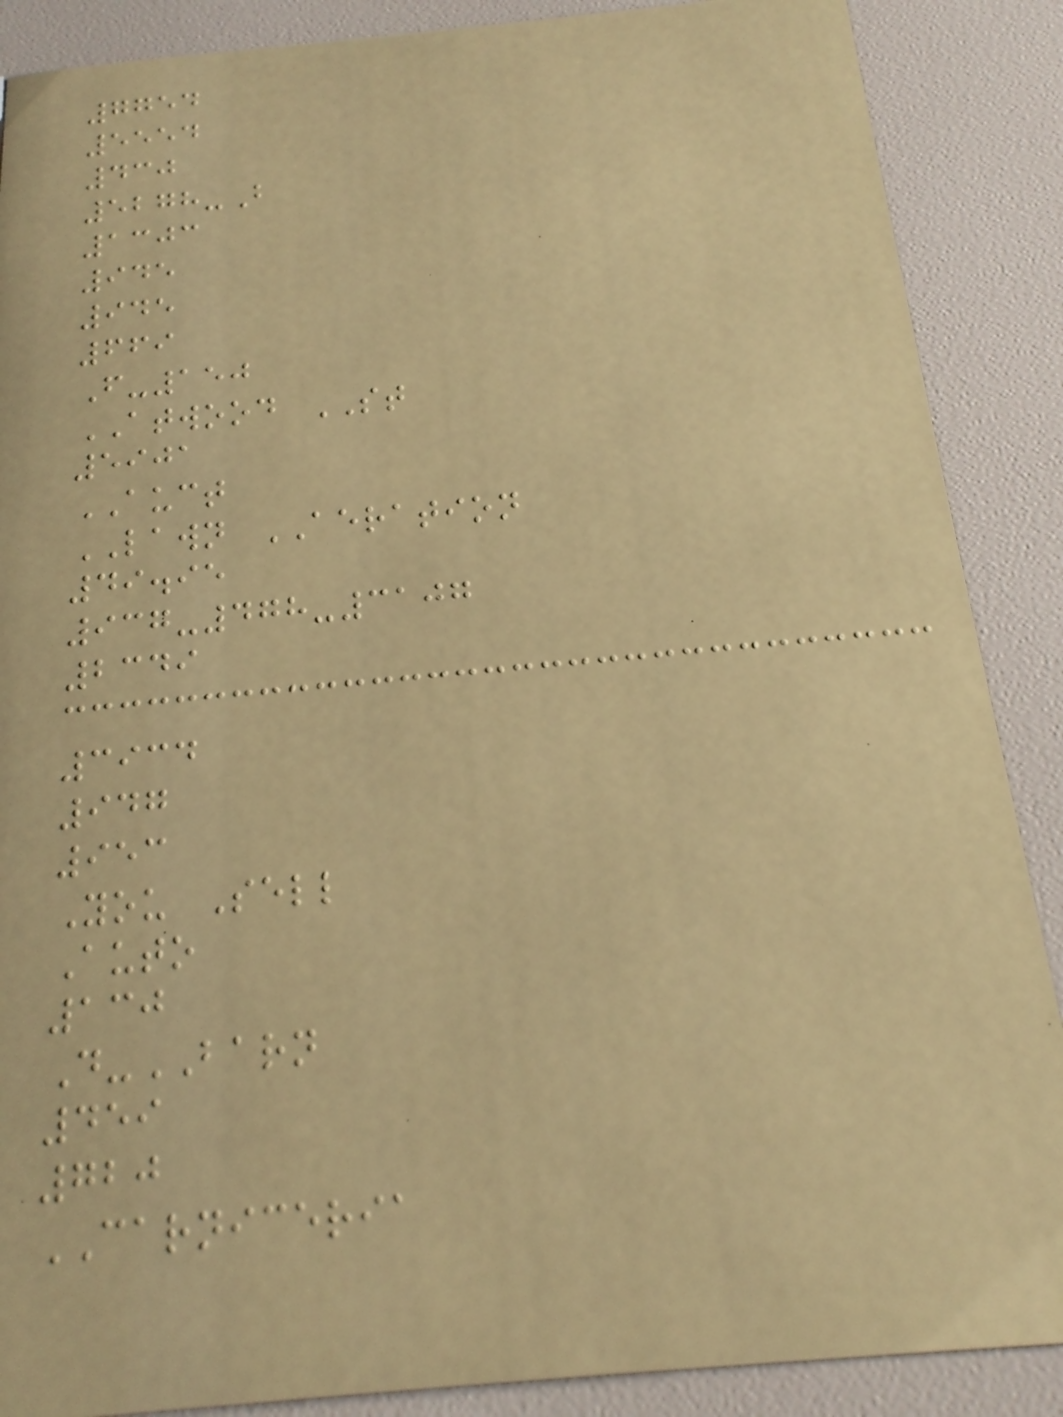7754
5554
430
5278-B
1303
945
945
669
F-150
ATWOOD ST
5901
AUCT
LAWN AERATION
49.95
937-478-3107
2349
3934
947
953
You Sell
Auto
130
D-BARN
459
720
CARNICERIA
